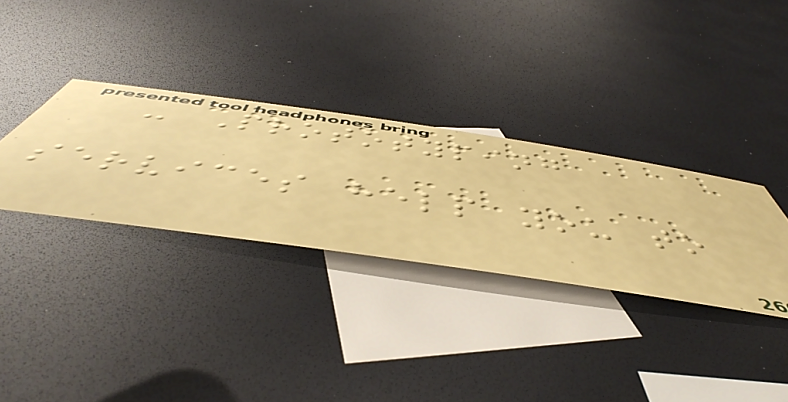- Prototyping
services help you to
